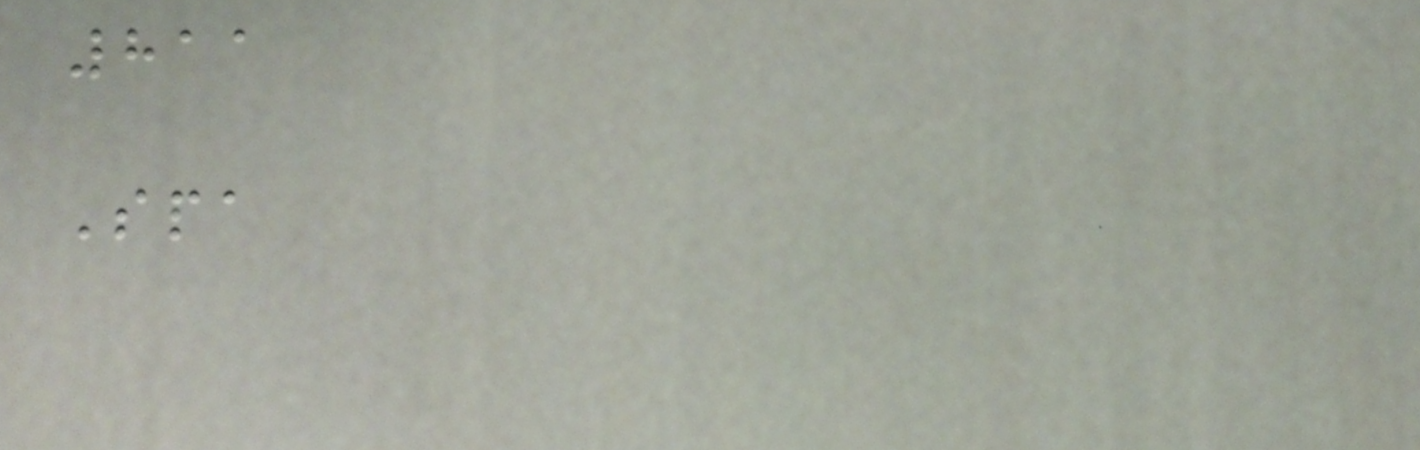811
Spa
